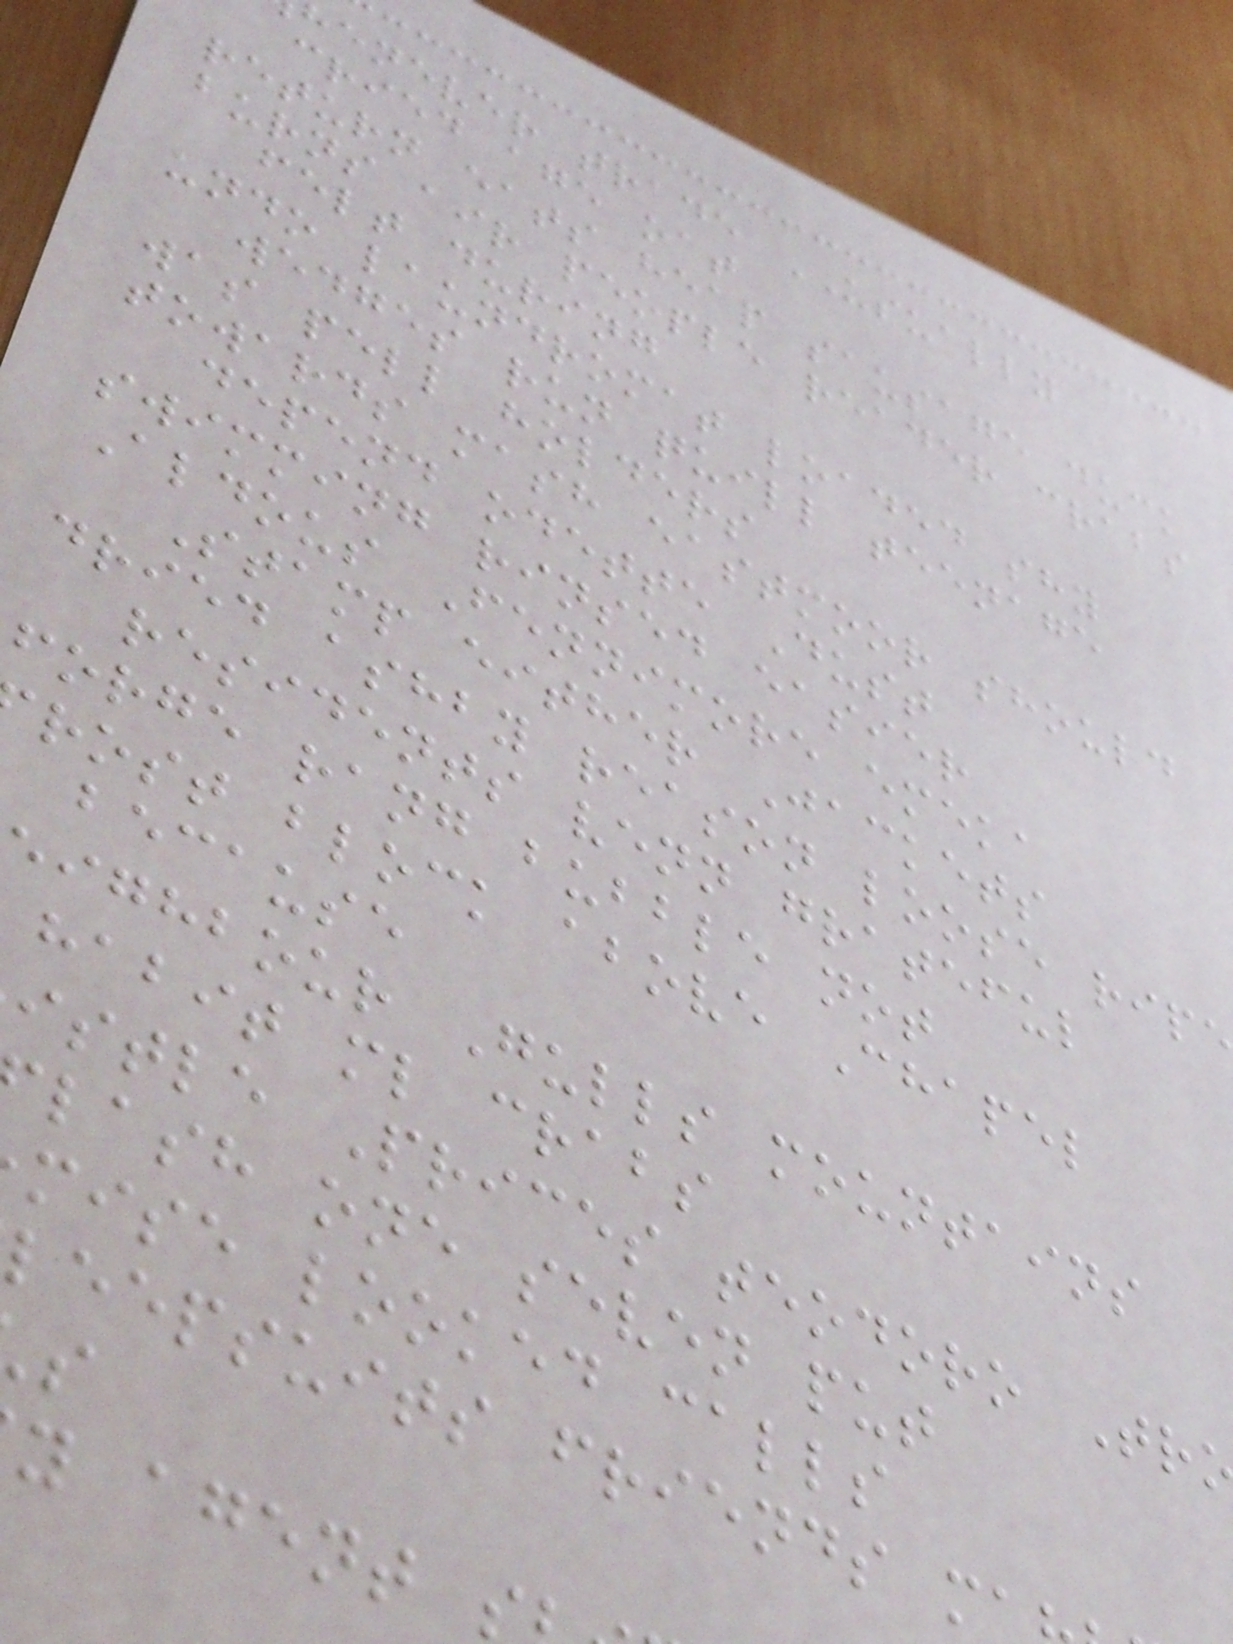henever trade USUALLY
cried age oat
return eats heap sausage duck
burns air people reader crabs
felt during
undo laundromat loaded shy
wedges run quill teenage
was pell holders
towards mash eastmoor should
depend odette Dust
swimming rinsed easier
Aldous Fennimore emeka
Stamp either Jackets
dried ashby reason loose rip
residents venn grateful
forge rang bubble not
rost block above Chapel
because
ighbour Gulls mountains
habit ml crabs
istle Prices teodoro Tr
lash one seven put
mise looked calls
leepsuits friends m
y agent
